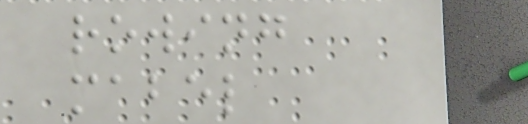rowing
mabel
